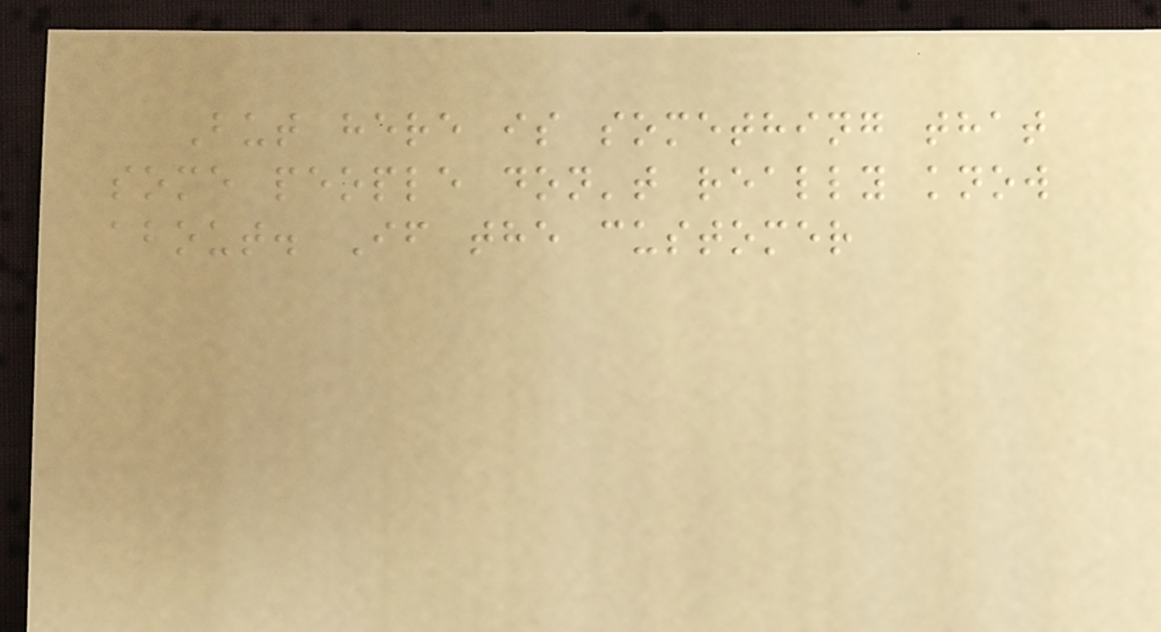But here is something that
some people don't really know
about. If the customer
